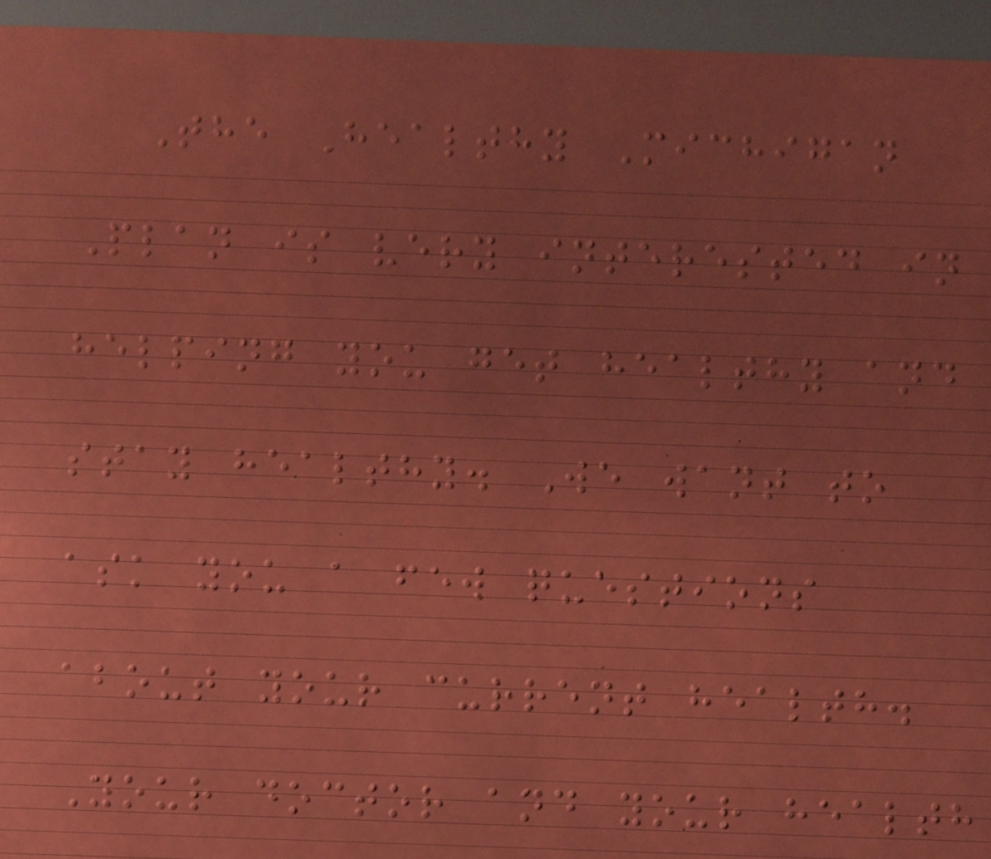The Healthy Michigan
Plan is very interested in
helping you get healthy and
stay healthy. We want to
ask you a few questions
about your current health.
Your doctor and your health
